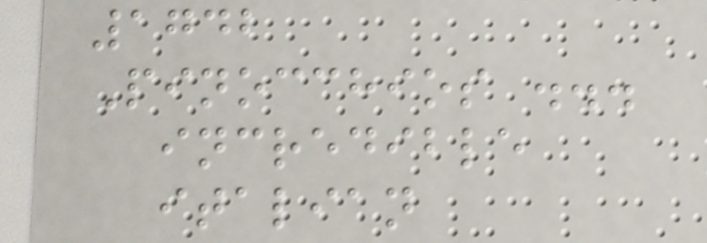1742
Pinocchios ...
incredible
italian
